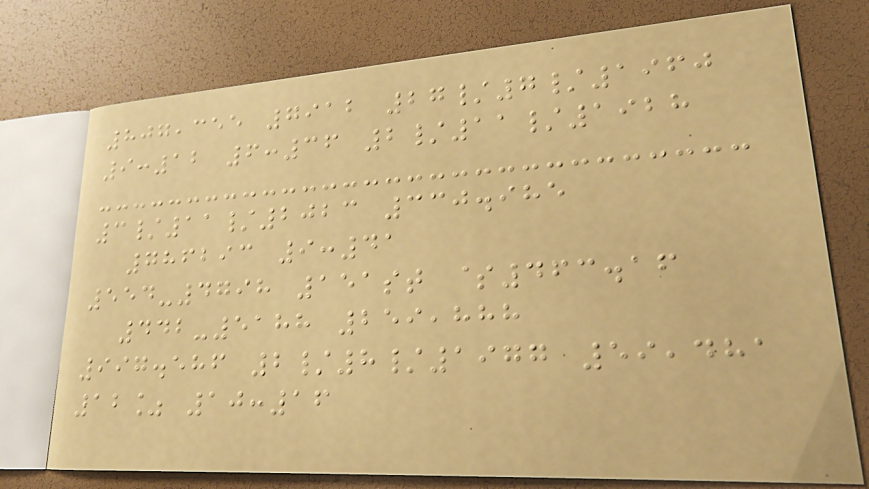807,355 7912 27/7/1960
9:12 6:36 2/11/1928
3/11/2023 330.985
786293 9:41
554-4798 151st $463.16
442-5188 259,888
997.586 2/8/1977 59,481
12% 10:16
